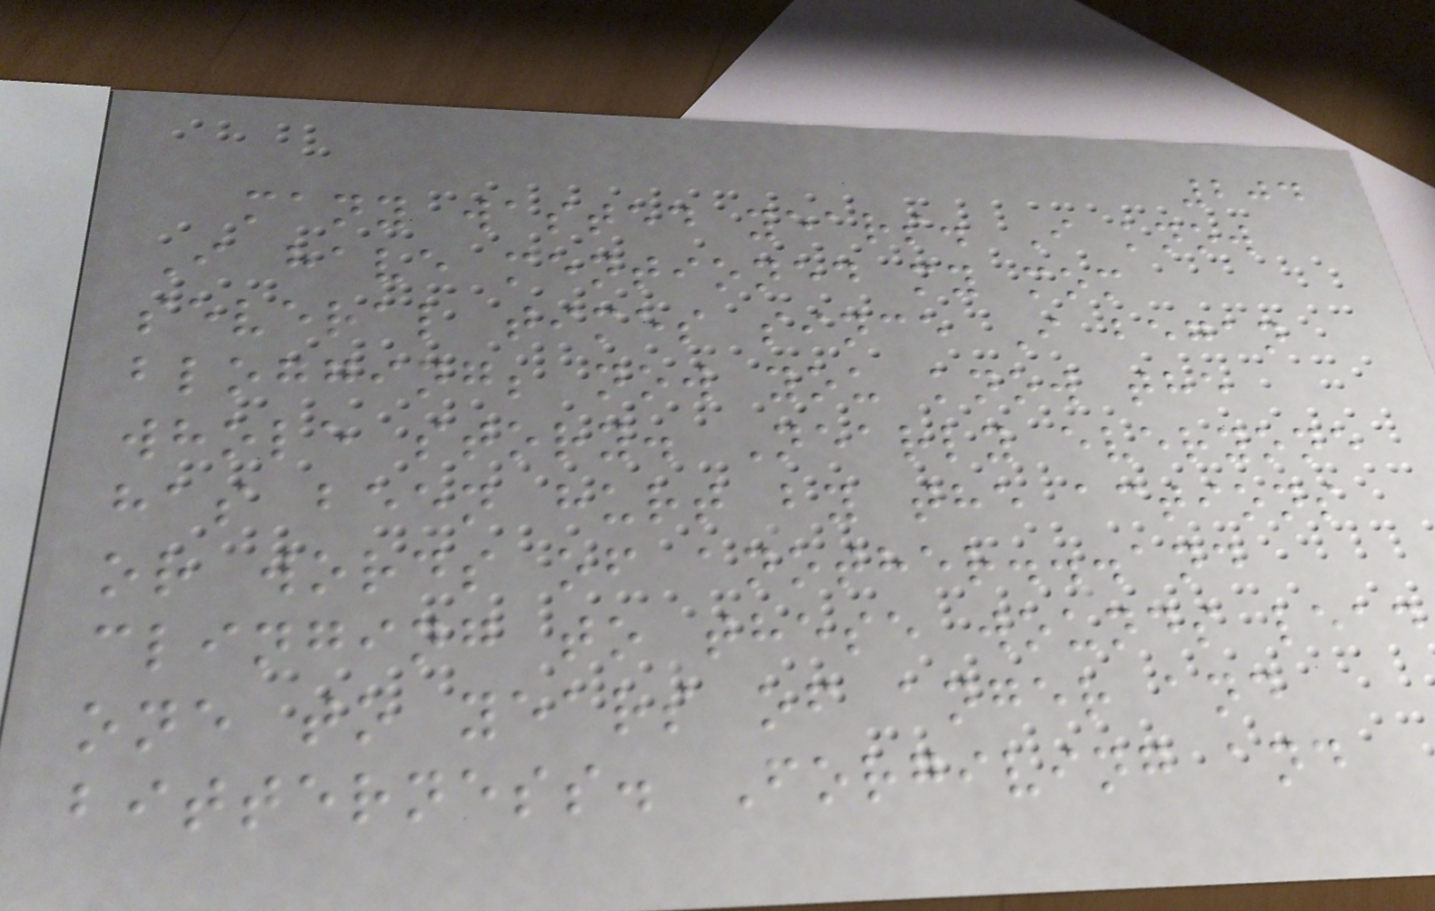204
many wasted years. I know
I have mentioned my mom
several times since I began
blogging; now you know the
whole story. Nearly everyone
has been hurt by the actions
or words of another...and
clinging to these wounds lead
one to years of anger and
bitterness. Forgiving and
